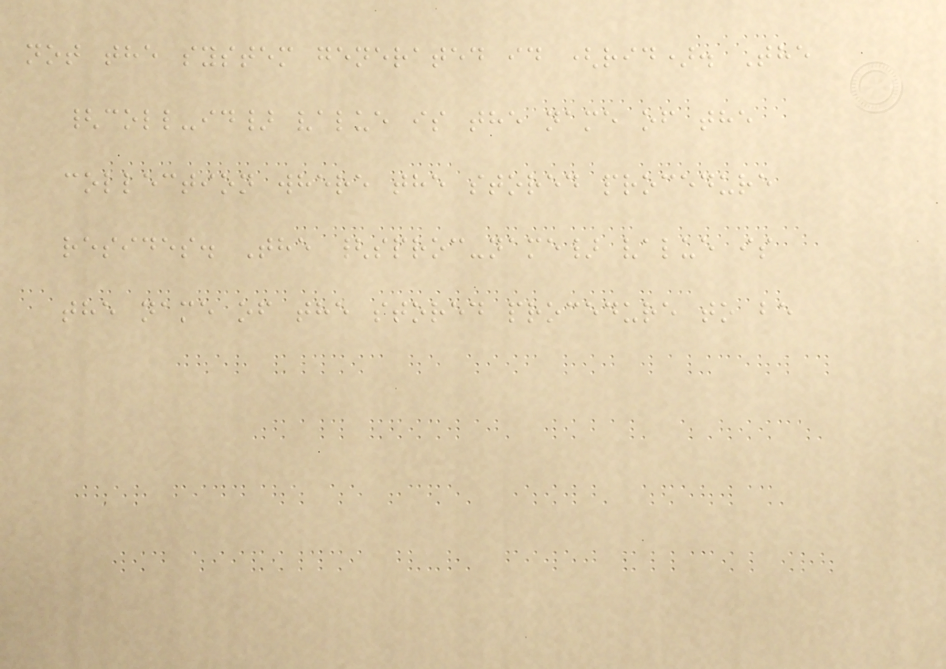not the system generated id (rid). The
{coll-id} value is the name of the
collection where the stored procedure
resides. The {sproc-name} value is
the name of the stored procedure to be
